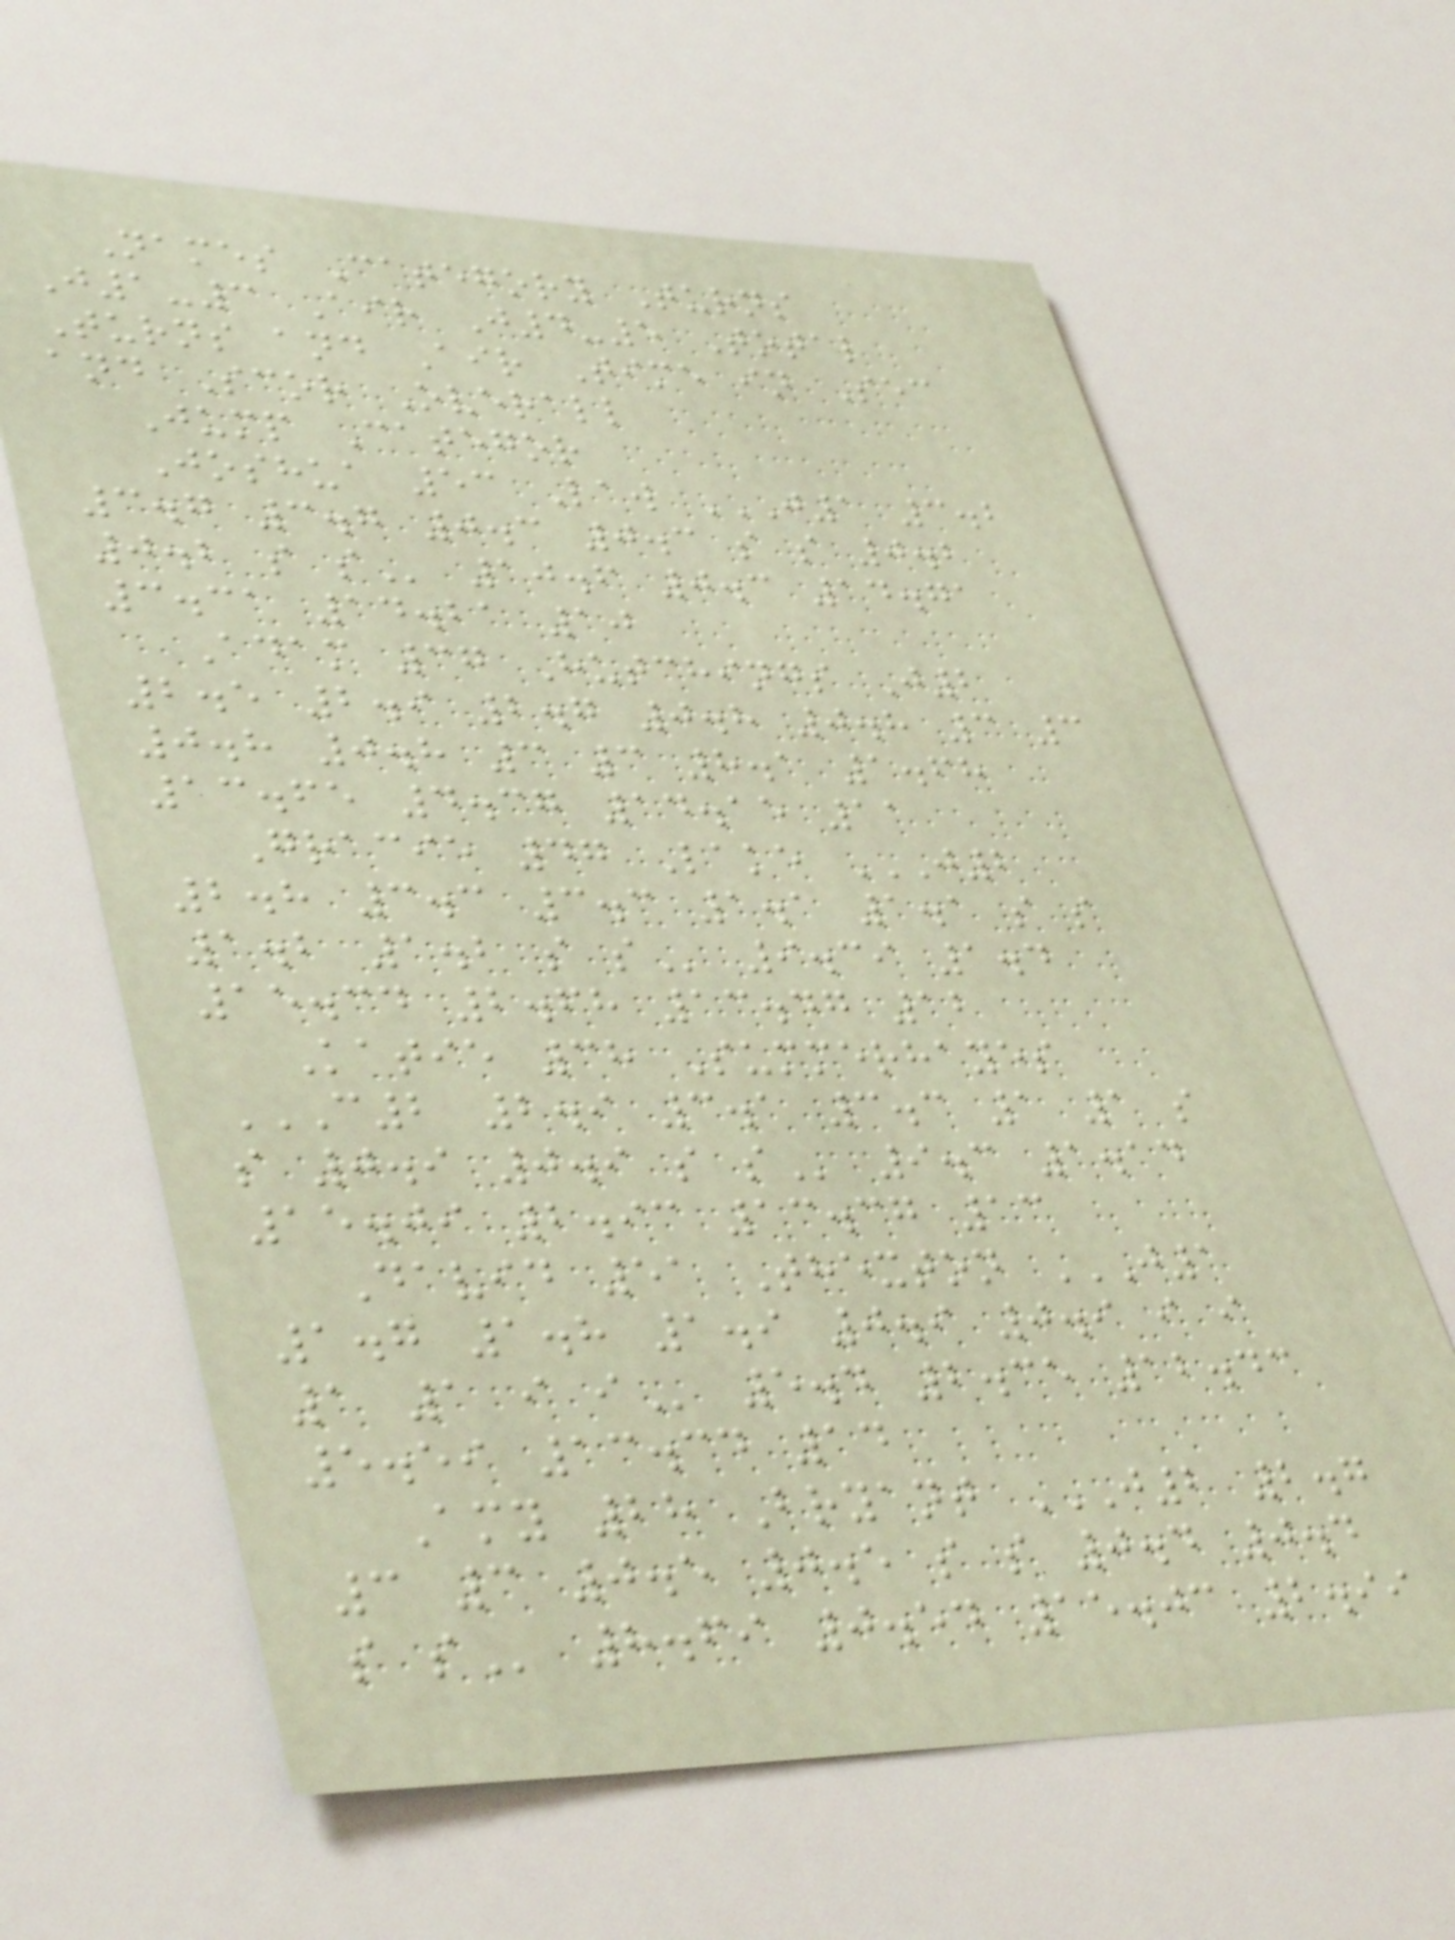Names Category Turns
J1-3 Air J4-5 Total
Turns and Air Time in Sec
and Scor Overall
Jump Categor
Joshua 53 Law J1 3.2
3.7 3.7 0.3 0.3 S S 0.2
0.2 S S 10.6 0.3 14.71
3.31 14.21 10
Adam 37 Hutchings J2
2.5 2.9 2.7 0.8 0.8 3 3
0.8 0.8 3 3 8.1 1.68
13.65 4.37 14.15 11
Gracie 47 Lake J2
2.8 3.3 3.3 1.1 1.1 S S
1.2 1.2 S S 9.39 1.4
15.34 2.68 13.47 12
Katie 38 Summerhayes
C2 2.9 3.1 3.3 1 1 S
S 0.9 0.9 S S 9.3 1.14
15.09 2.93 13.37 13
David 51 Thexton J1
1.7 1.8 1.9 0.9 0.9 I I
1 1 I I 5.4 2.35 12.43
5.59 13.34 14
Amy 28 Bryant J2 2.7
3 3 0.5 0.5 S S 0.4 0.4
S S 8.69 0.54 15.03 2.99
